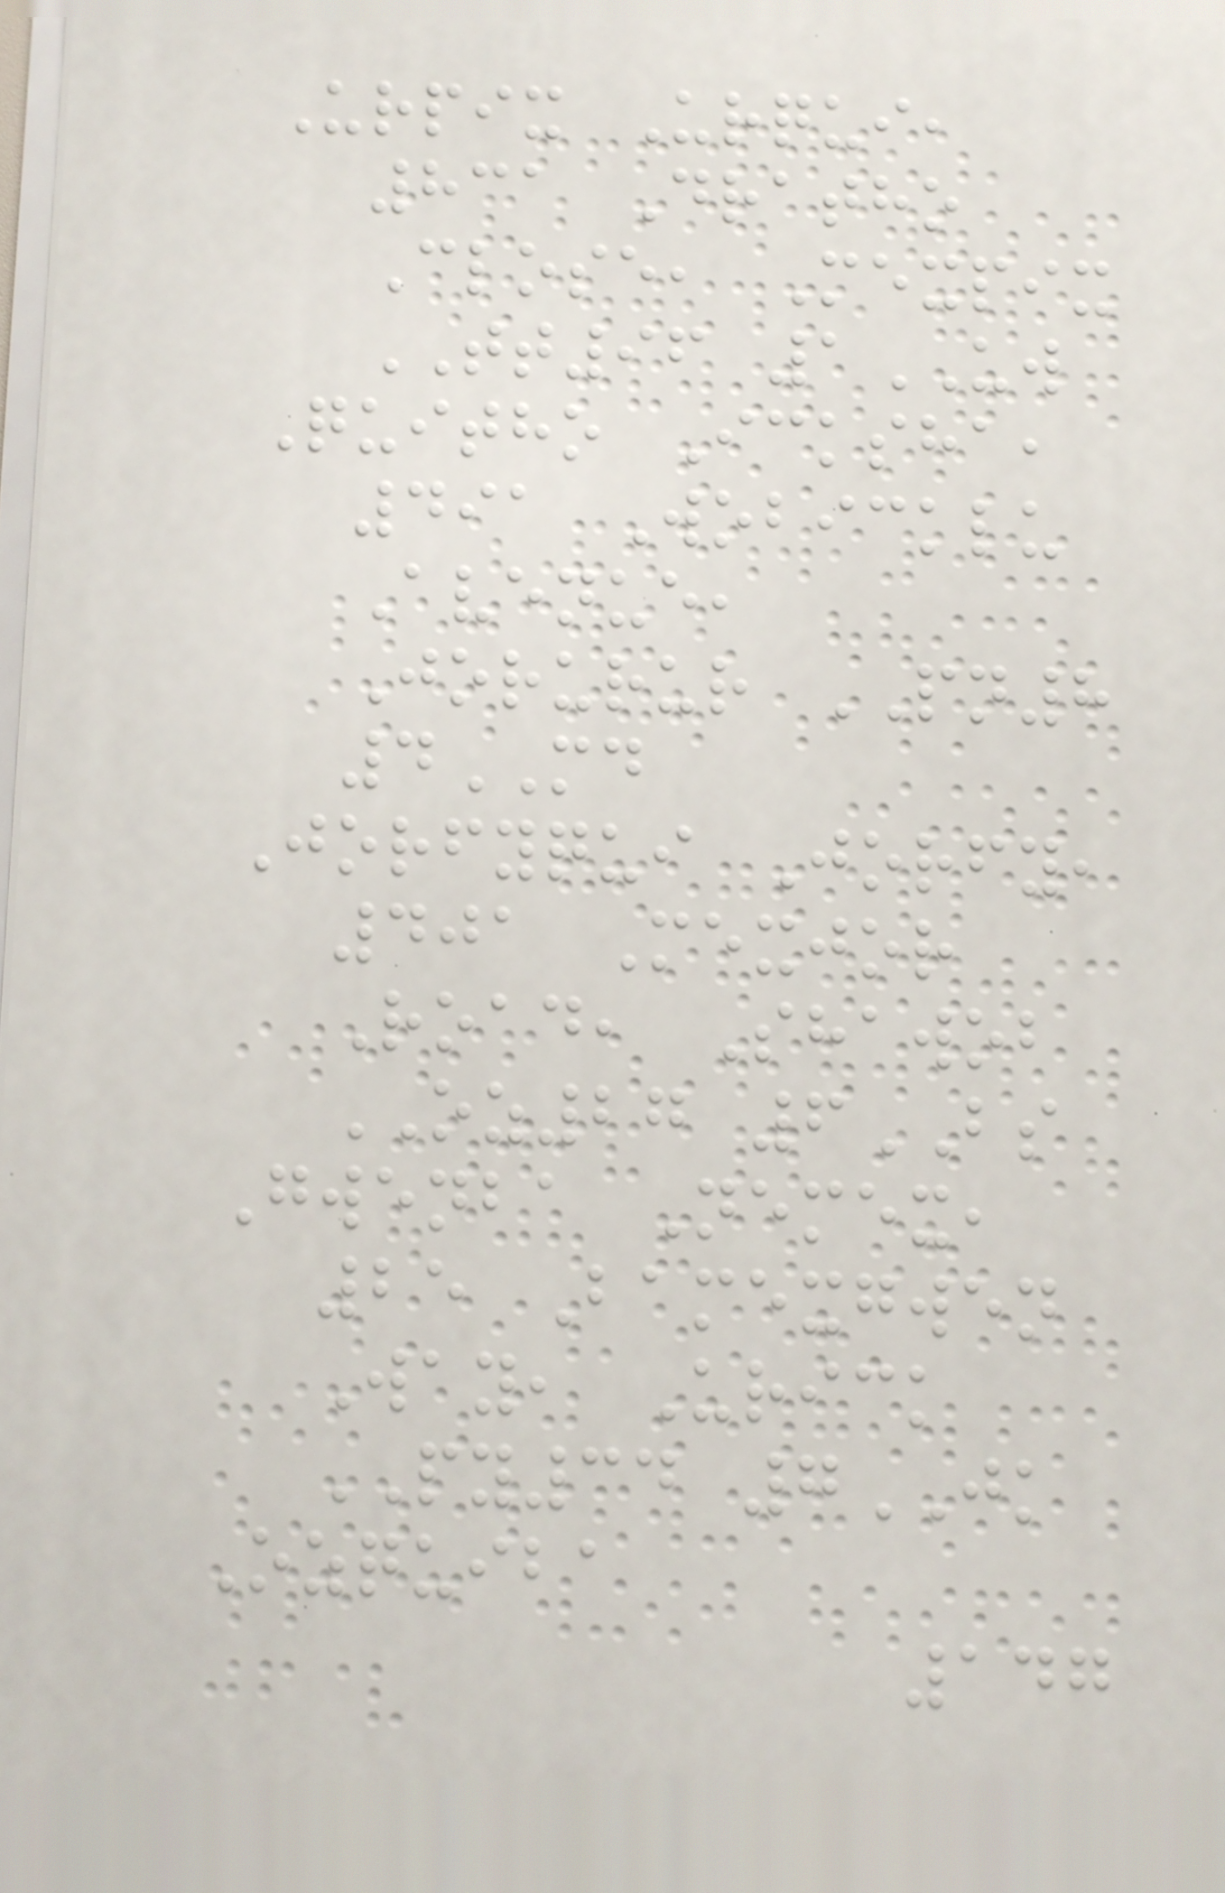Urpix Urqui,
831 Dratho
Close, Mexpix
TT96 1UW
Quitho Icksha,
491 Wobicklu
Avenue,
Jorurur PN8
4MD
Jorfyqui Jorfy,
401 Mexjor
Road, Shawob
OZ27 6BS
Gwenba Nemex,
25 Bamexgwen
Way, Urick
PY34 7JK
Ozquiba
147
